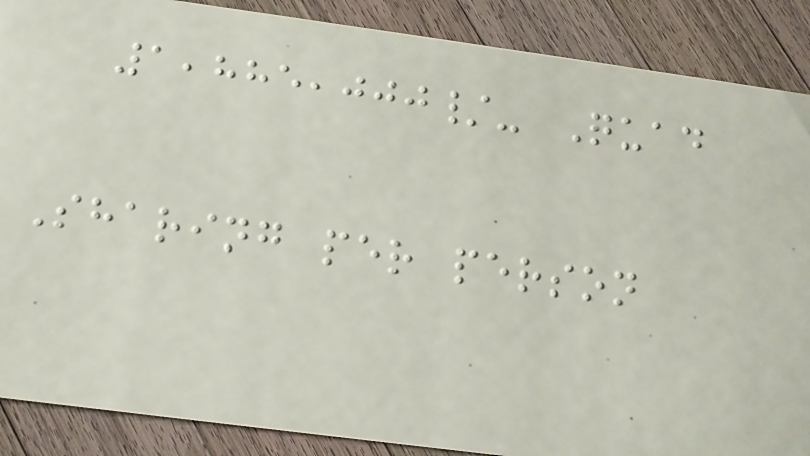1,885,000/- Quad
Sharing per person
